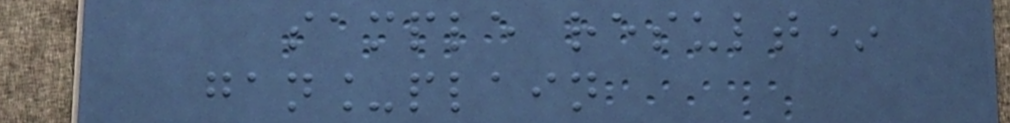sample result*
gan_plain
